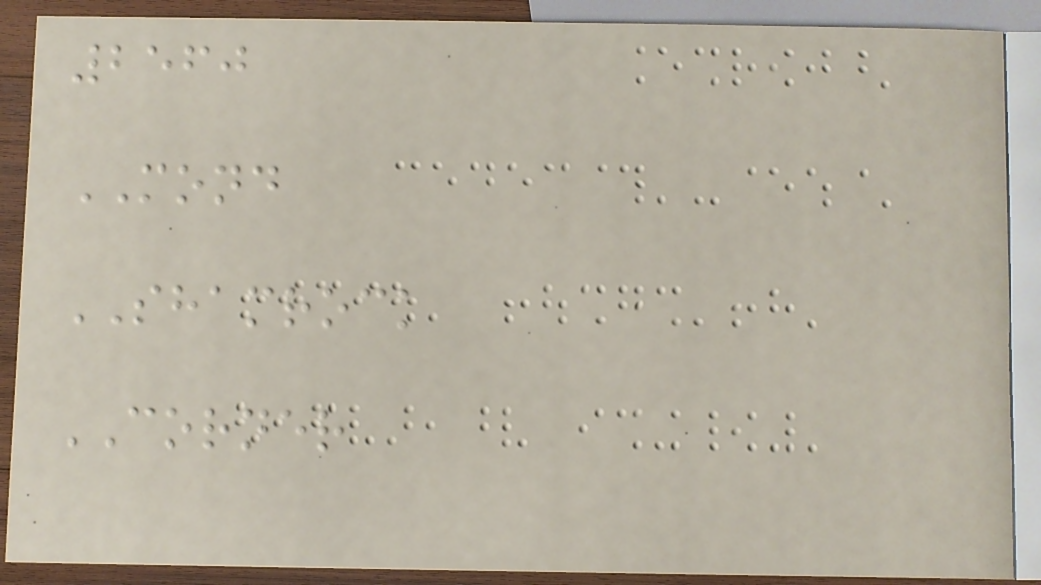2560
MOND
SHAMROCK
CORNER
